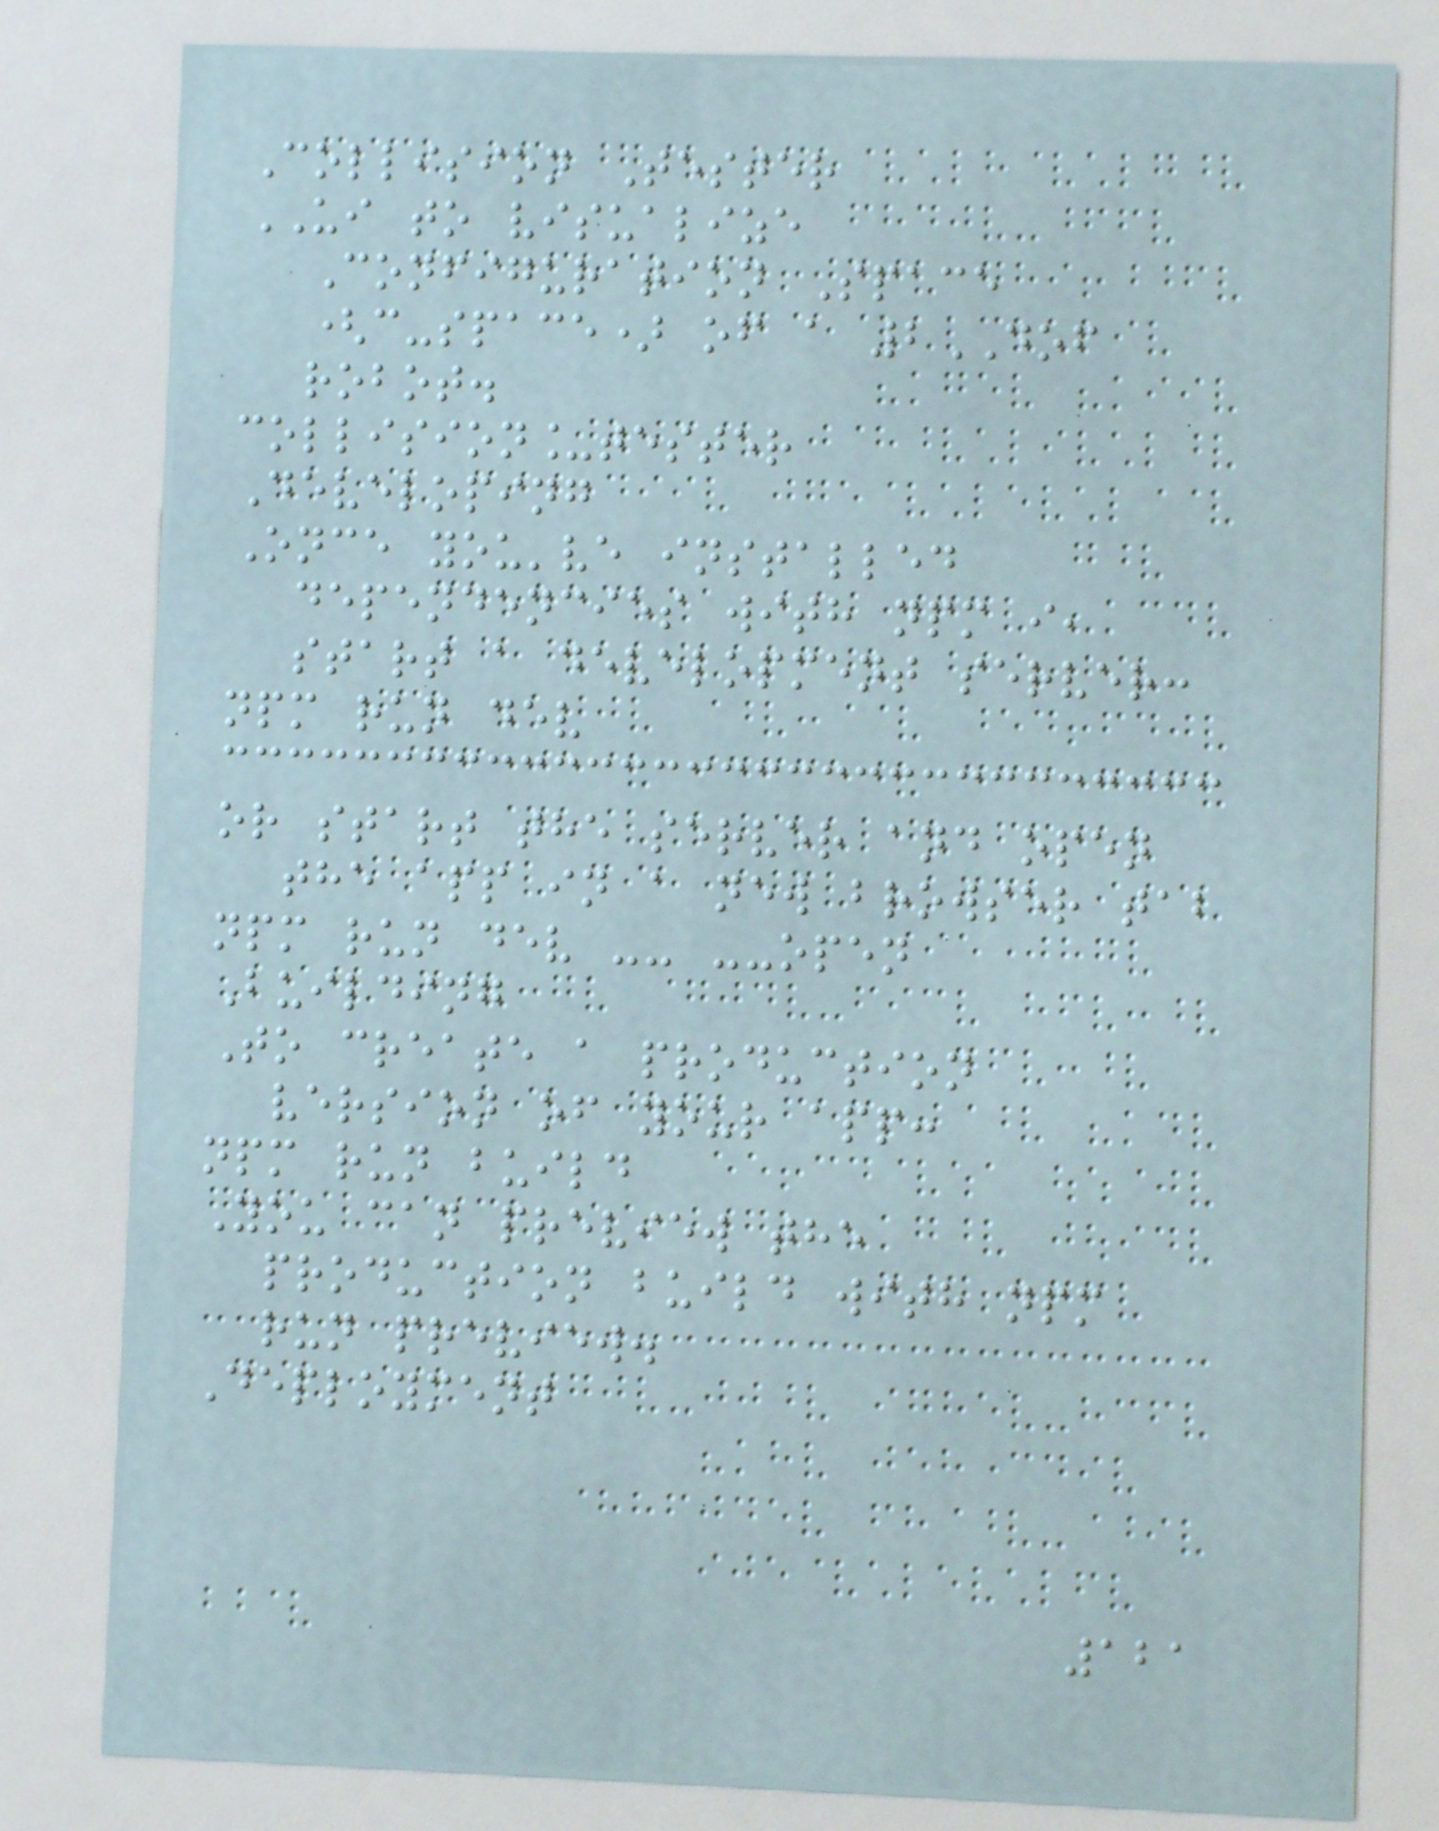Collision Tester
UI to visualize
Configuration Space
(c-space) of a 2DOF
robot.
collision_tester
Developing
Once you've installed
dependencies with npm i,
start a development server:
npm run dev
or start the server and open
the app in a new browser tab
npm run dev -- --open
Building
To create a production
version of your app:
npm run build
You can preview the
production build with npm
run preview.
Deployment
121
